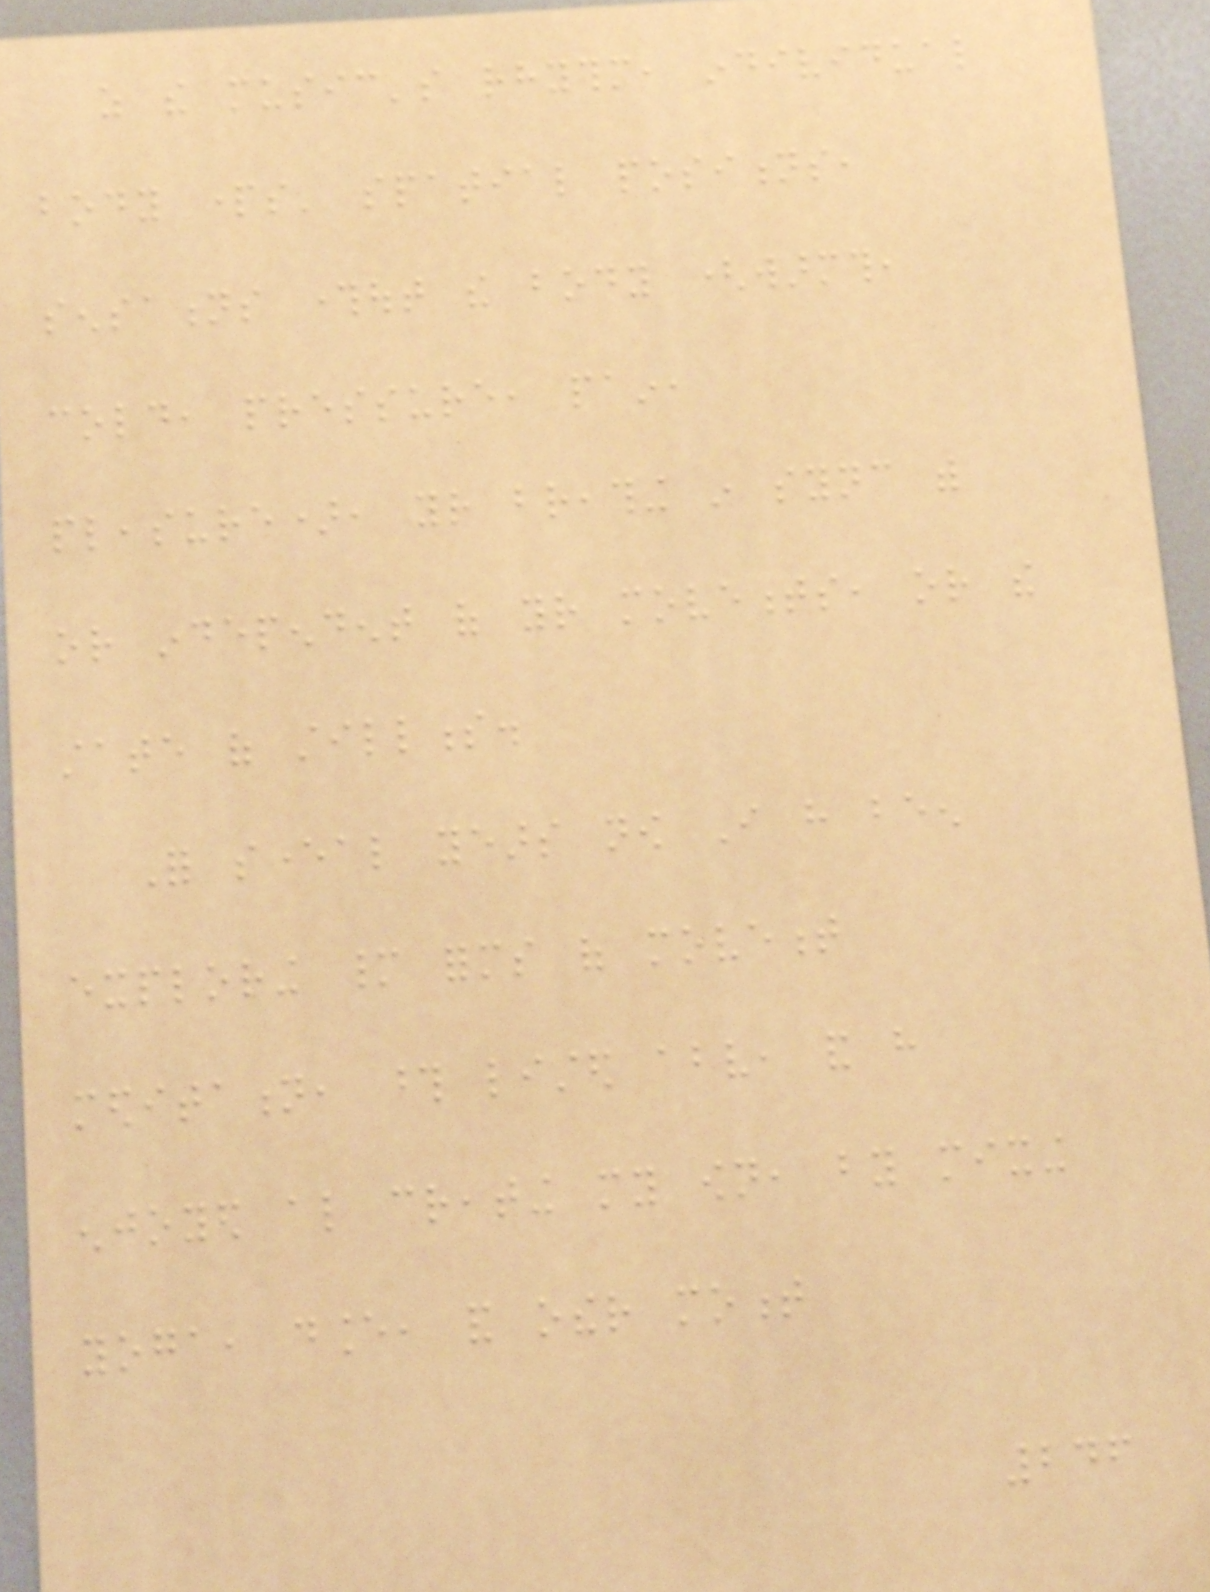as the music's rhythm, individual
body parts' spatial positions,
sensations throughout the body (warmth,
cold, pressure, pain,
pleasure), your breathing in sync with
or independent of your movements, or the
state of stillness.
For several years now I have been
exploring many forms of movement
meditation, those listed above, and have
enjoyed also creating my own, by mixing
yoga, dance, and other moment
246
